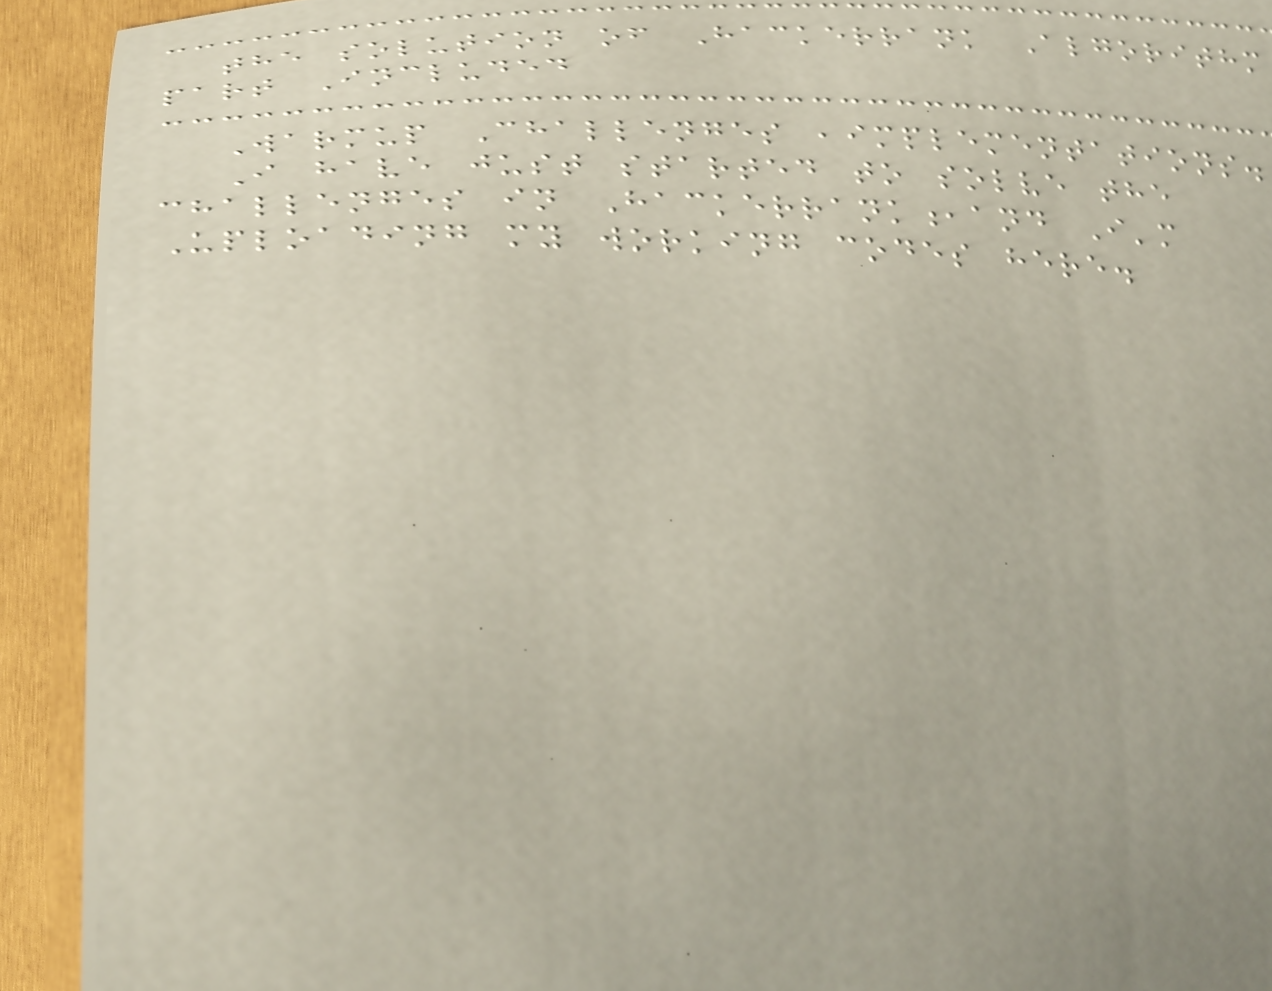the solution of Hackerrank Algorithm
part Included
Warmup Challenges ,implementations.
I have just started to solve the
challenges in Hackerrank,and I'm
Uploading my working codes here.
